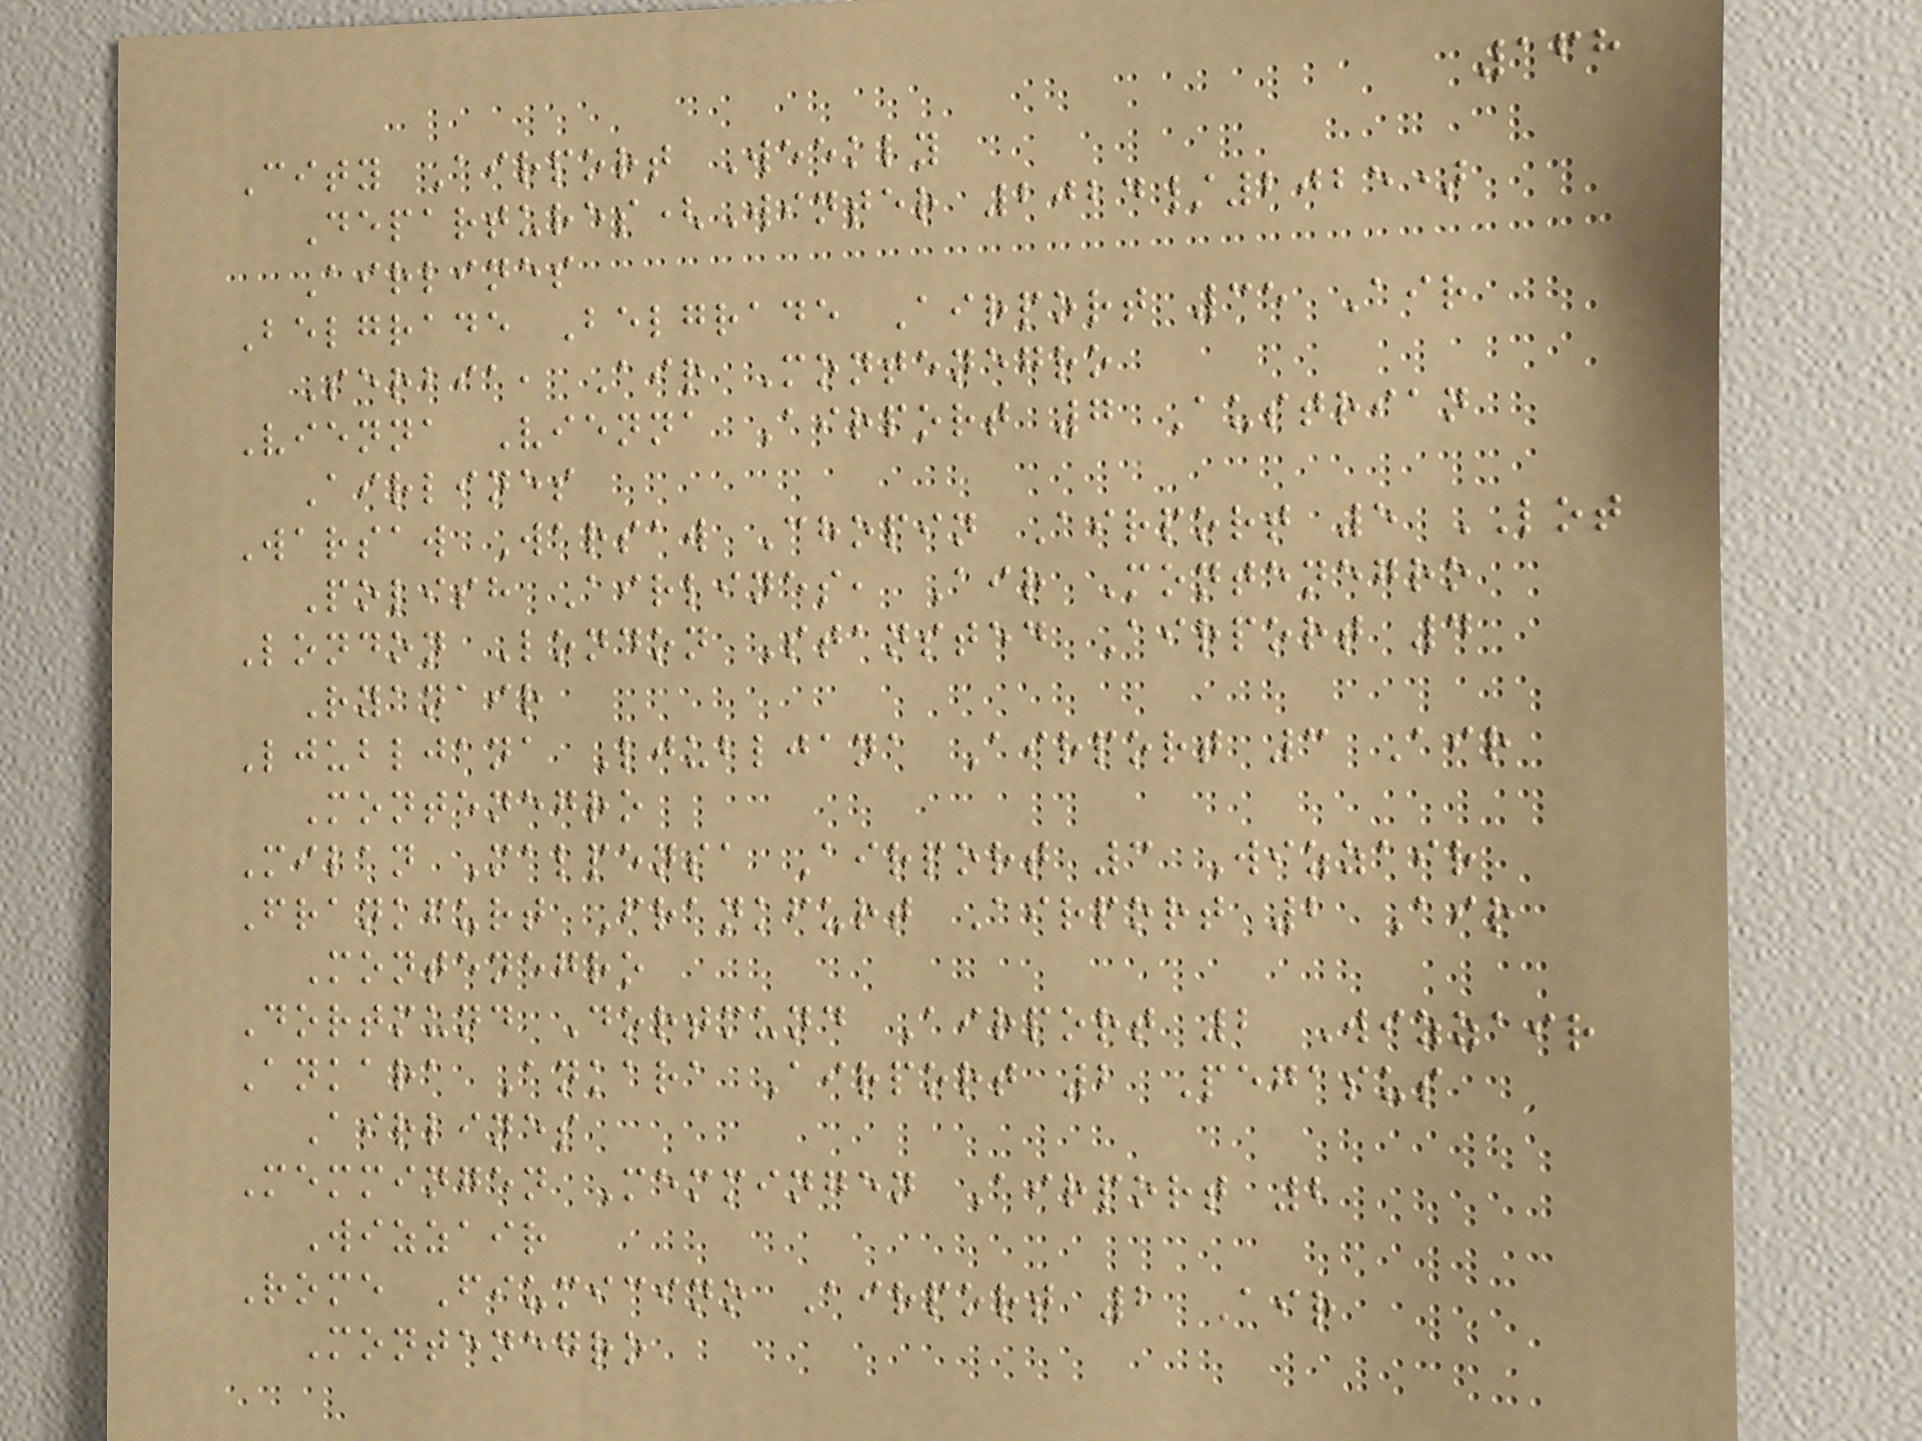168
City Airport Weekly
Departures(Winter 2024/2025)
Airlines
Belgrade Belgrade Airport 35 Air
Serbia, Air Montenegro
Vienna Vienna Airport 7 Austrian
Airlines
Warsaw Warsaw Chopin Airport 5 LOT
Polish Airlines, Air Montenegro
London London Stansted Airport 4
Ryanair
Ljubljana Ljubljana Airport 3 Air
Montenegro
Milan Malpensa Airport 3 Wizzair
Frankfurt Frankfurt Airport 2 Air
Montenegro
Dortmund Dortmund Airport 2 Wizzair
Ankara Ankara Airport 2 Pegasus
Airlines
Memmingen Memmingen Airport 2
Wizzair
Rome Fiumicino Airport 2 Air
Montenegro
